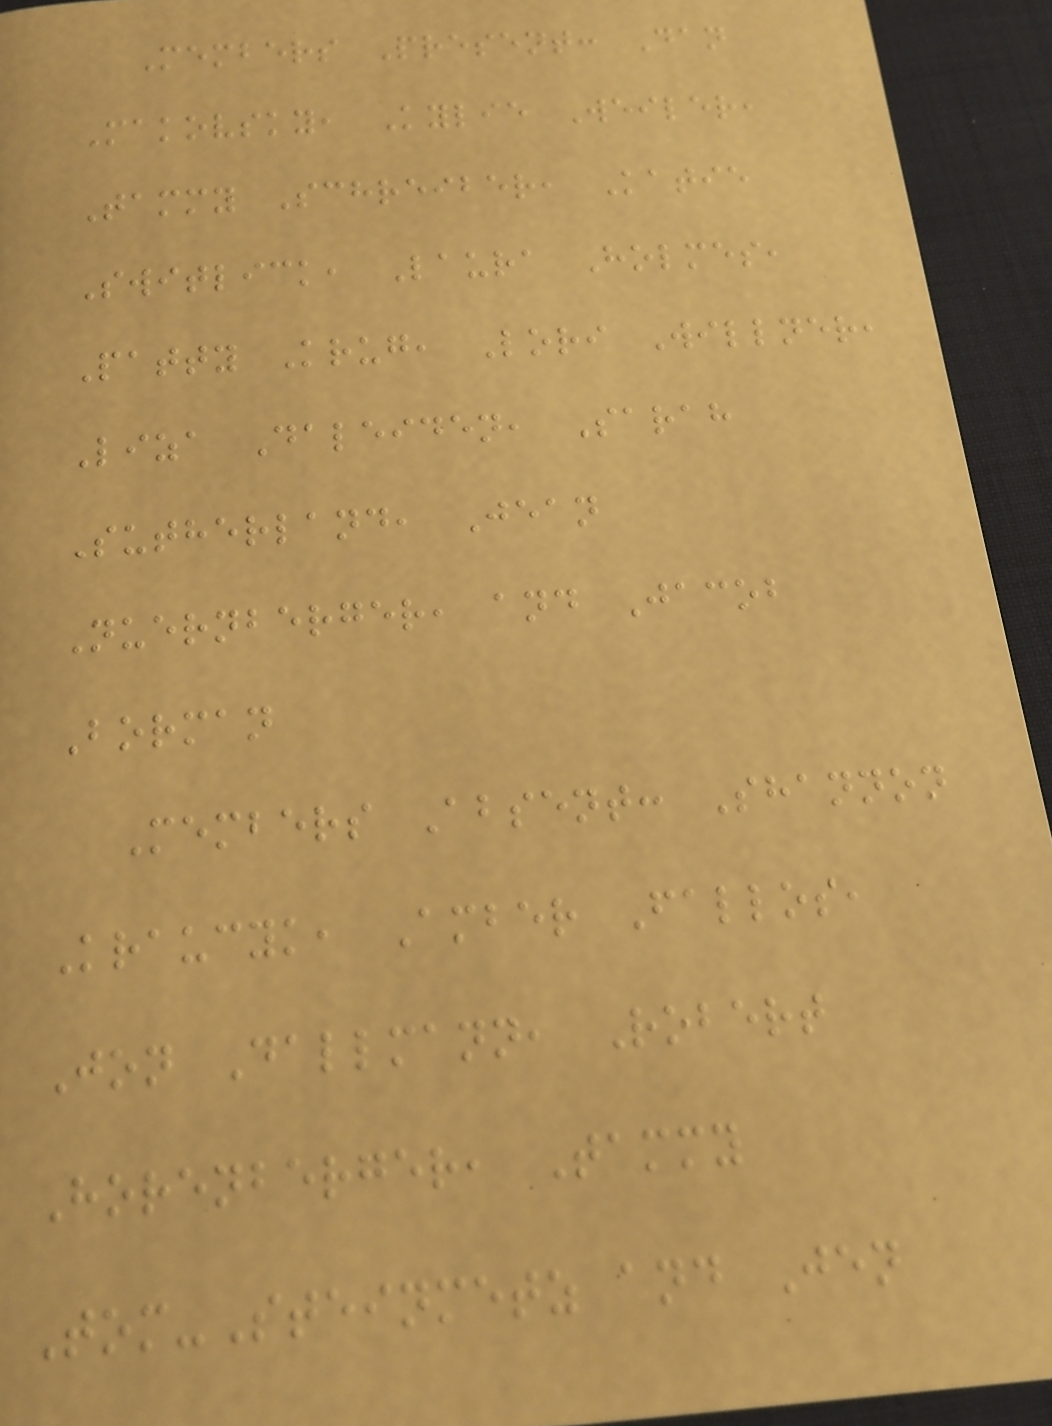Members Present: Dan
Makovsky, Kylie Weiler,
Tammy Schreiber, Katie
Switlick, Laura Holmes,
Patty Krug, Lori Willner,
Liza Daleiden, Sarah
Sutherland, Jean
Nuernberger, and Jacob
Borman
Members Absent: Shannon
Kraucyk, Amber Fallos,
Jon Dallmann, Robert
Horenberger, Tammy
Tom-Steinmetz and Jen
